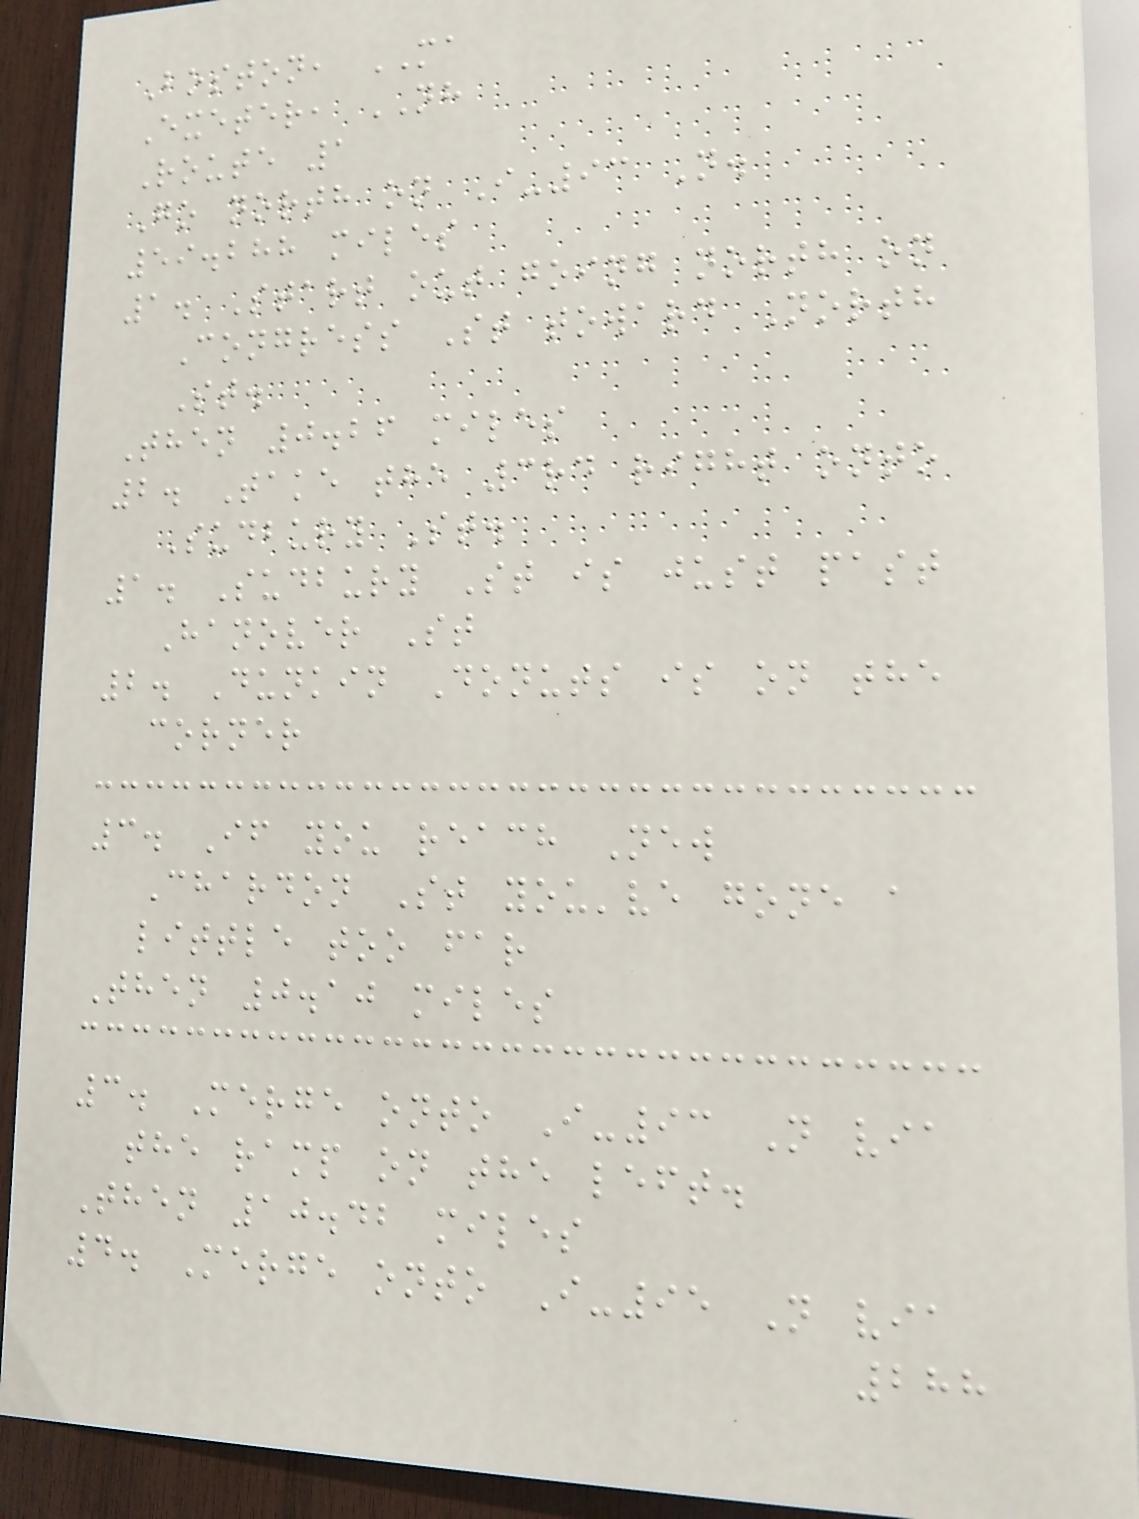Boston, MA
Exeter, NH
Route 1
Go north on I-93 N.
59.288 miles
1. Start out going north on
Congress St toward North
St.
Then 0.26 miles
2. Take the 3rd right onto
Sudbury St.
1. Sudbury St is just past
Hanover St
2. Dunkin Donuts is on the
corner
3. If you reach New
Chardon St you've gone a
little too far
Then 0.10 miles
3. Merge onto I-93 N via
the ramp on the left.
Then 10.42 miles
4. Merge onto I-95 N via
288
